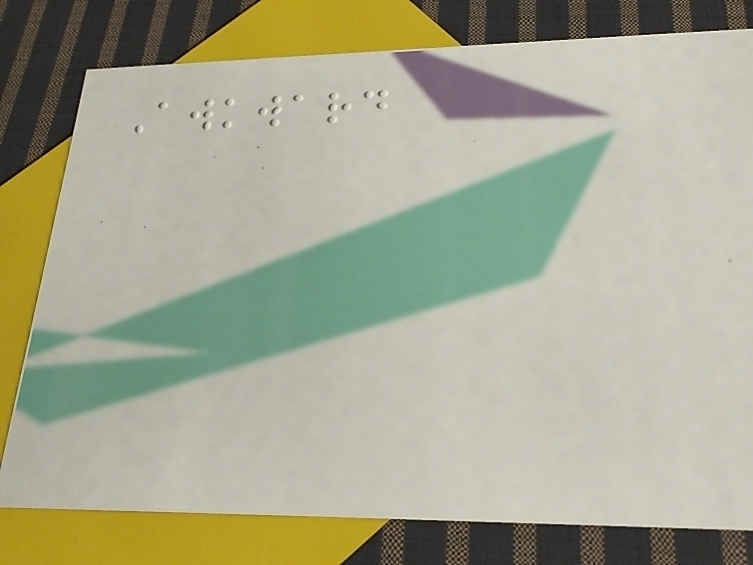Awkward
